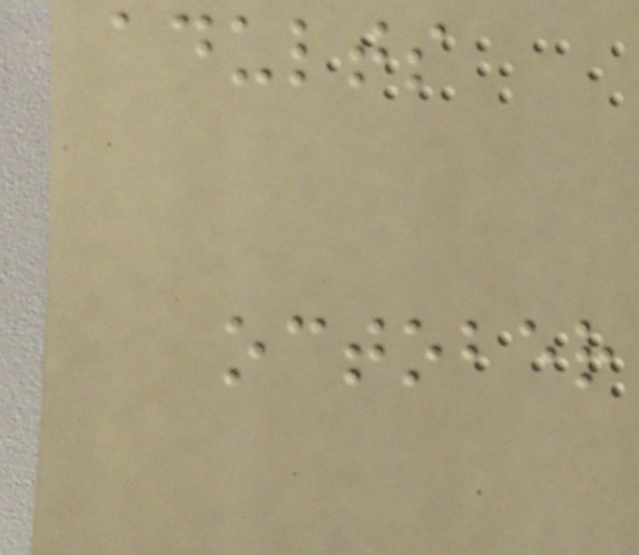adults
october
